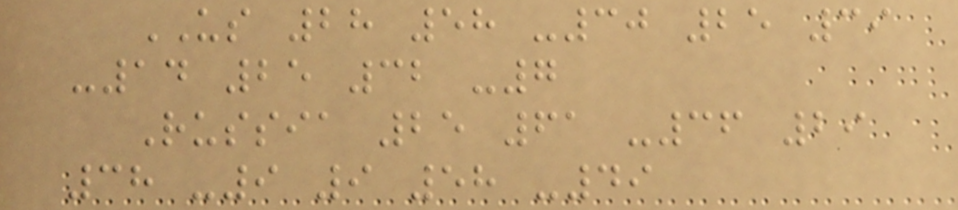US 28 58 -30 25 39
-14 25 32 -7
Russia 25 61 -36 29
38 -9 9 58 -49
